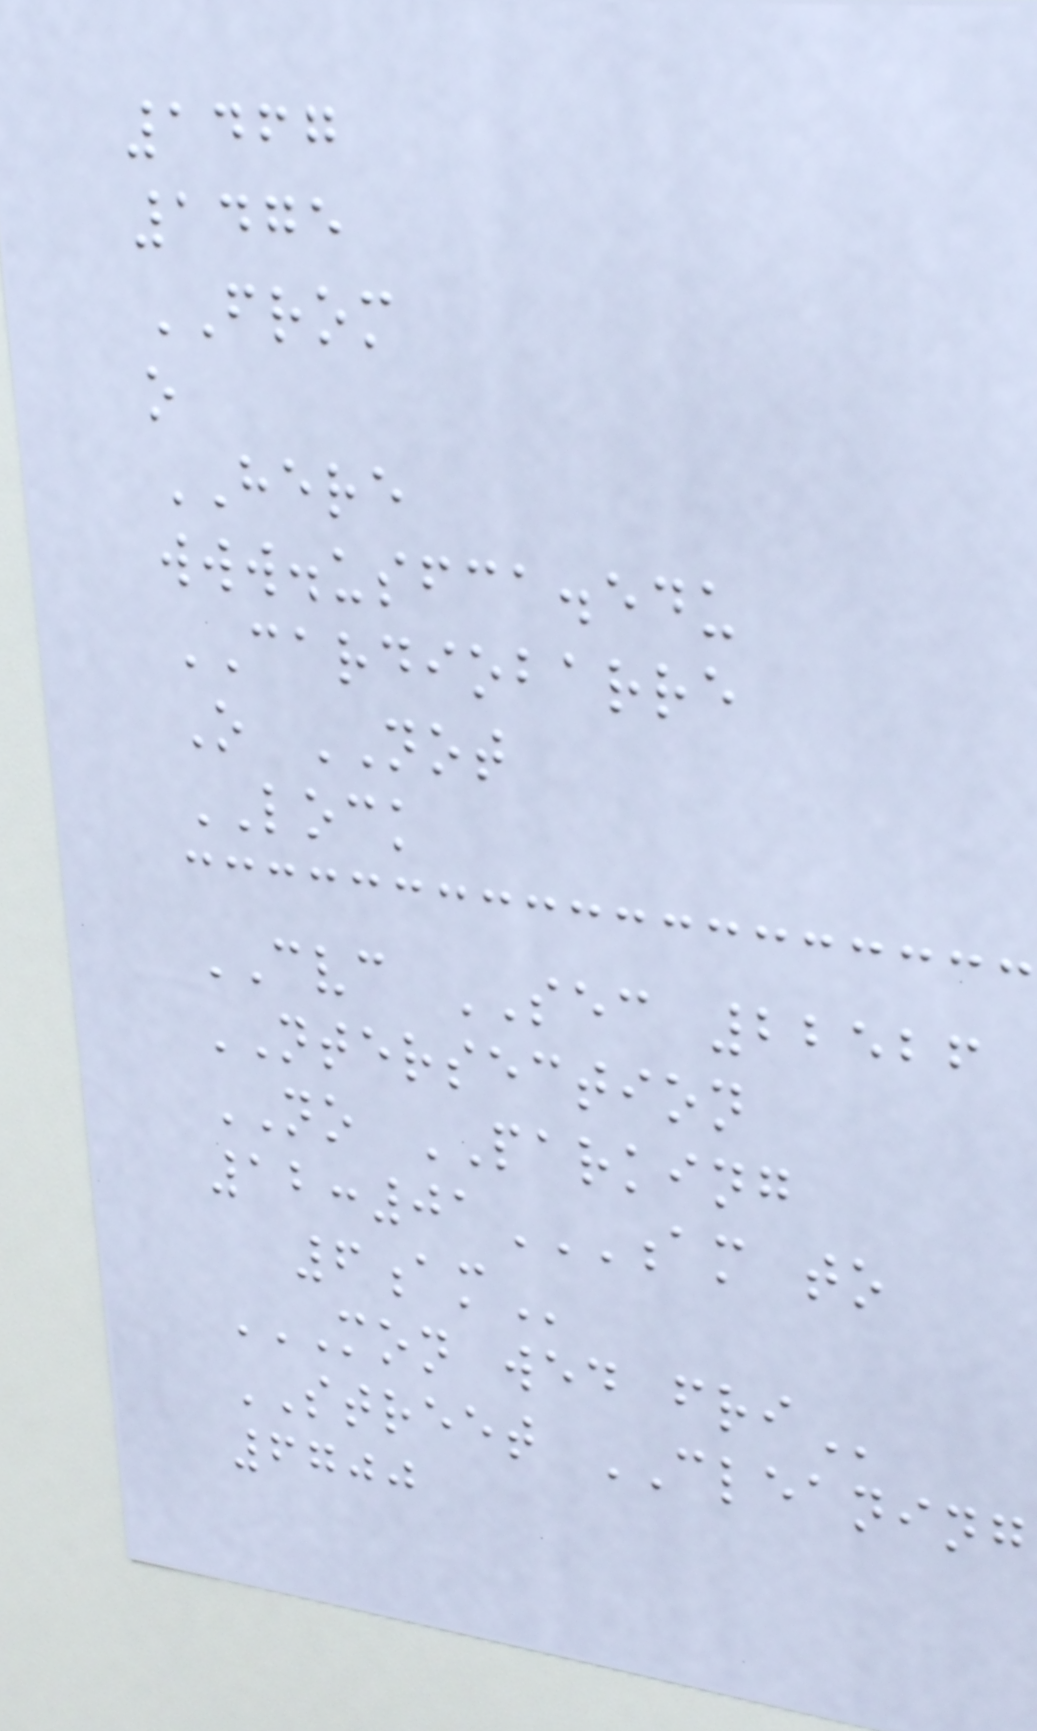1467
1475
FROM
o
HERE
www.usfca.edu
CARDIOBARRE
O NOT
LOCK
CVC SEC 22526
NTERSECTION
NO PARKING
12:01AM TO
6AM
MON WED FRI
STREET CLEANING
6700
